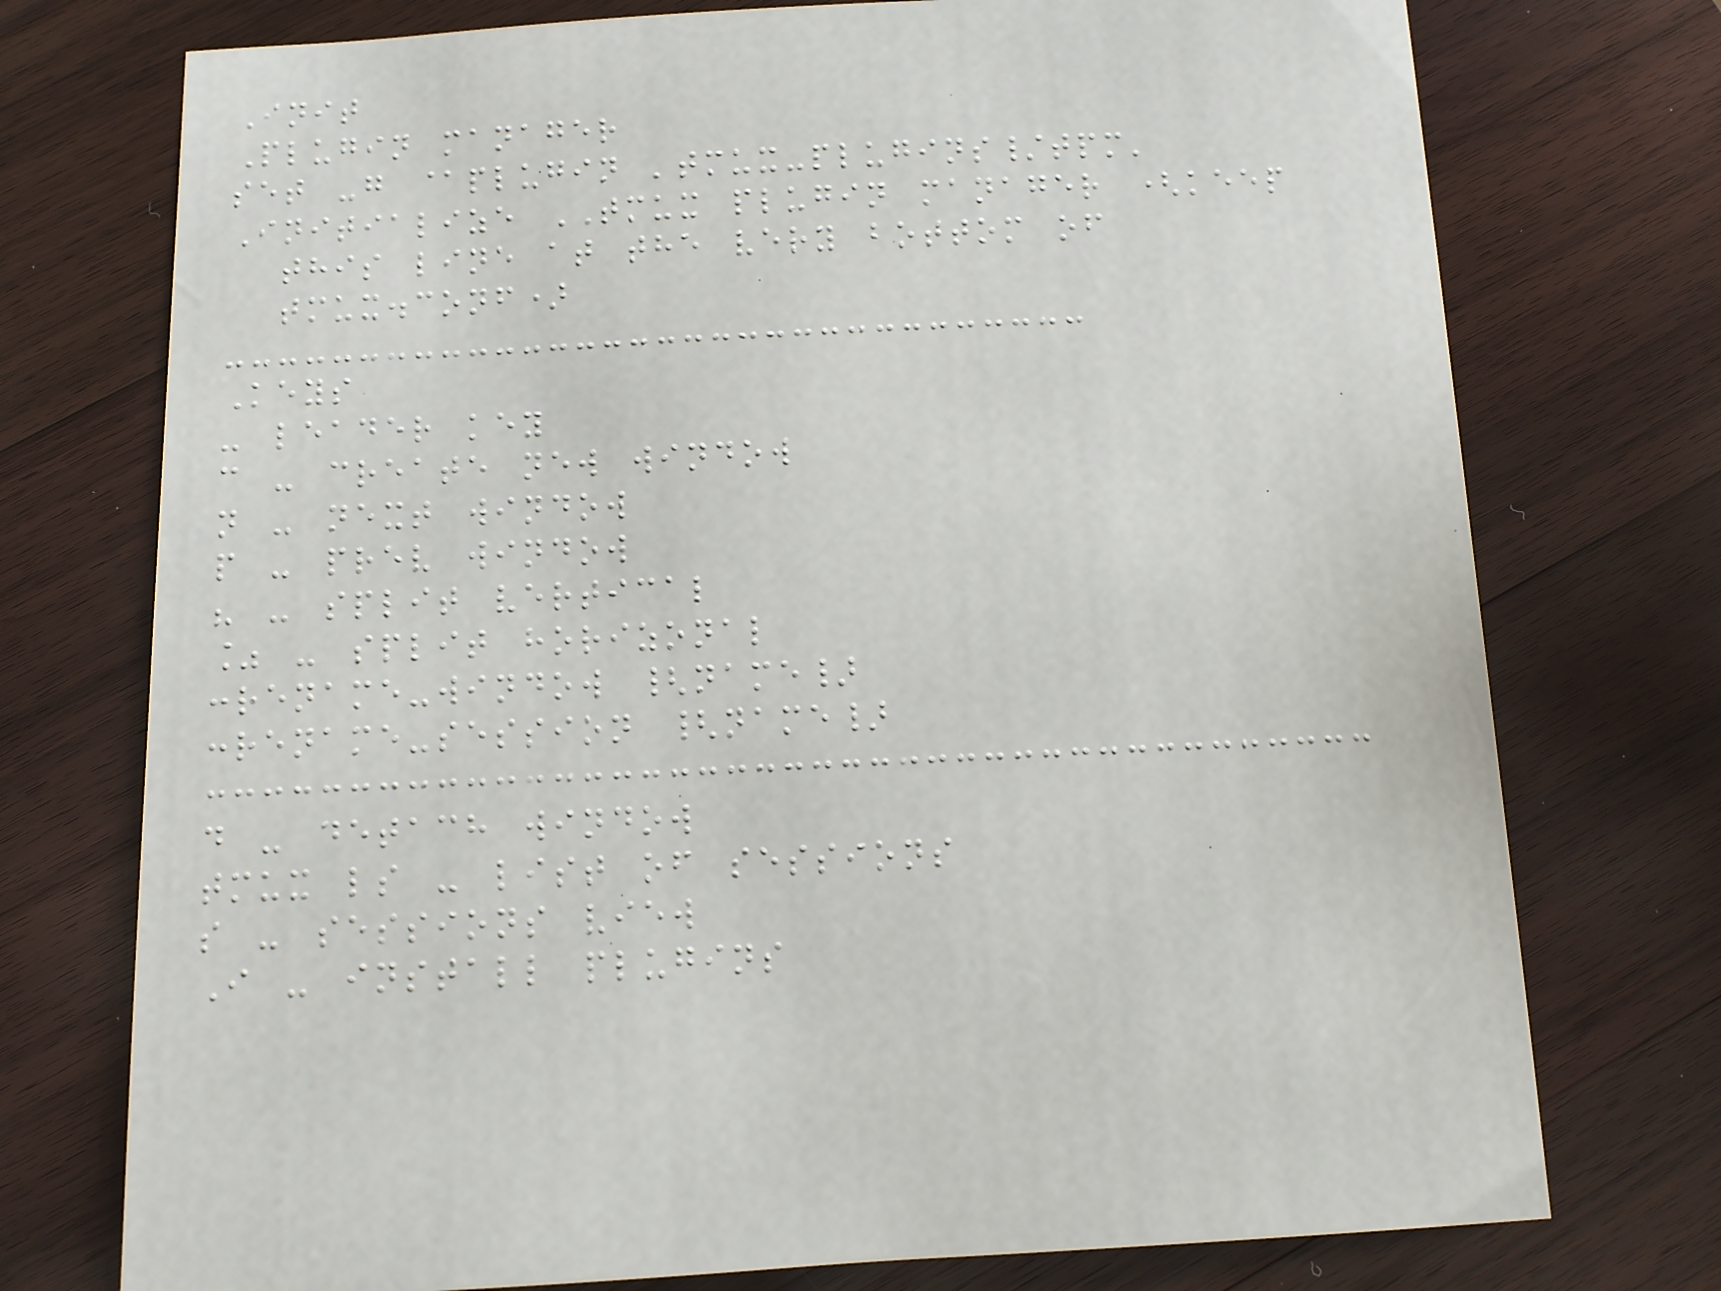Init
Plugin manager
set -g @plugin 'tmux-plugins/tpm'
Initialize TMUX plugin manager (keep
this line at the very bottom of
tmux.conf)
Keys
- leader key
c - create new window
n - next window
p - prev window
" - split vertical
% - split horizonal
:rename-window {name}
:rename-session {name}
d - detach window
tmux ls - list of sessions
s - sessions view
I - install plugins
